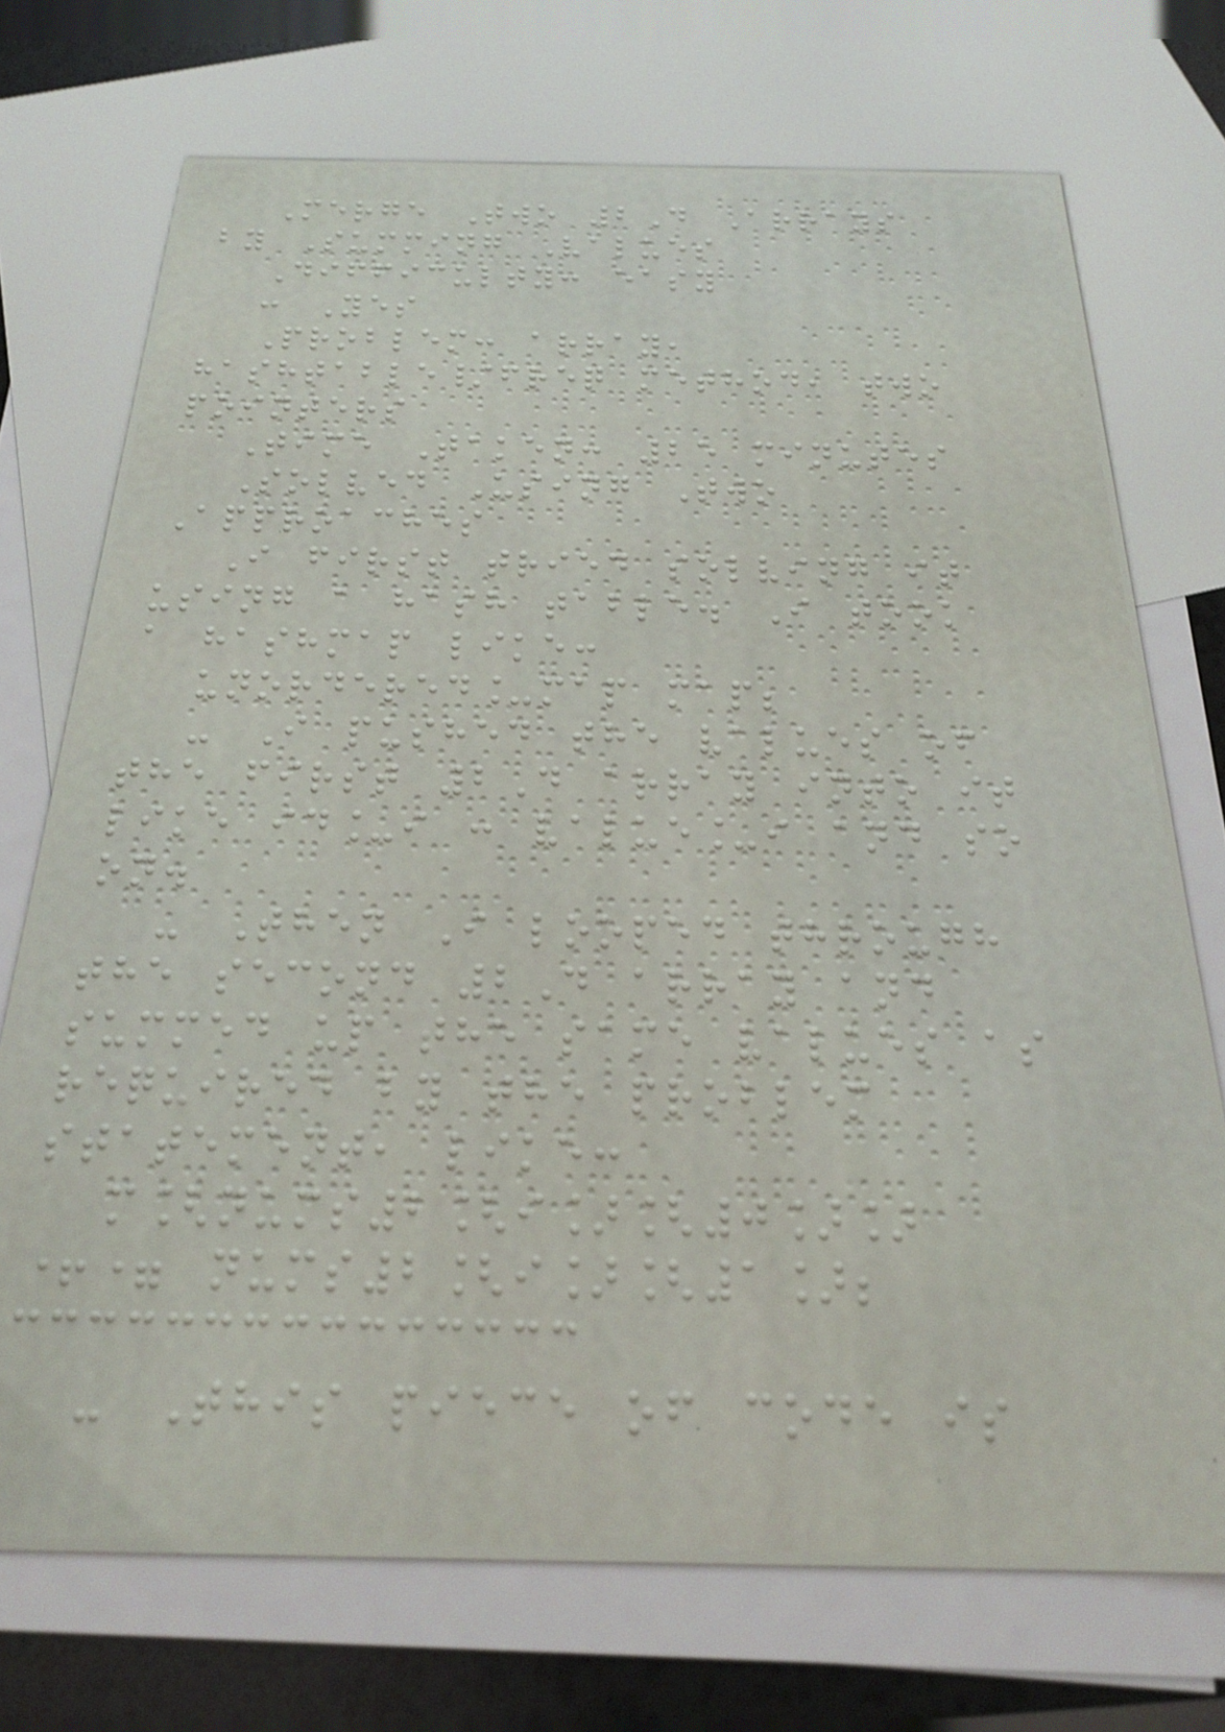Merge Two 2D Arrays
by Summing Values
Difficulty: easy
: Yes
Problem: array,
hashtable/freq method, two
pointers
Time Taken: 25 minutes
Solved Using Two
Approaches
I first tried solving it
using a hash table. I took
a hashmap like:
unordered_map map;
- I pushed the values of
the first 2D array into it
like id_i : value_i and so
on.
- Then I looped through
the second 2D array and
summed up the same values as
required by the problem
statement, like:
m[nums2[i][0]]
+= nums2[i][1];
- This piece of code is
